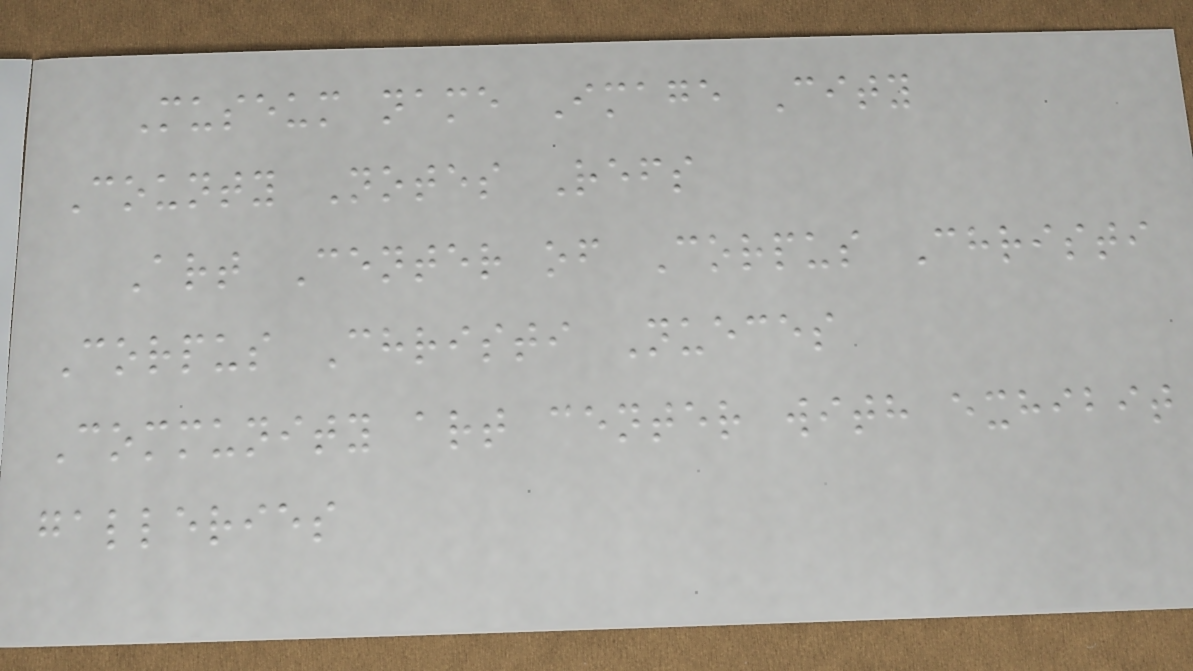Museum name Image City
County Notes Refs
Art Center of Corpus Christi
Corpus Christi Nueces
Community art center with exhibit
galleries
